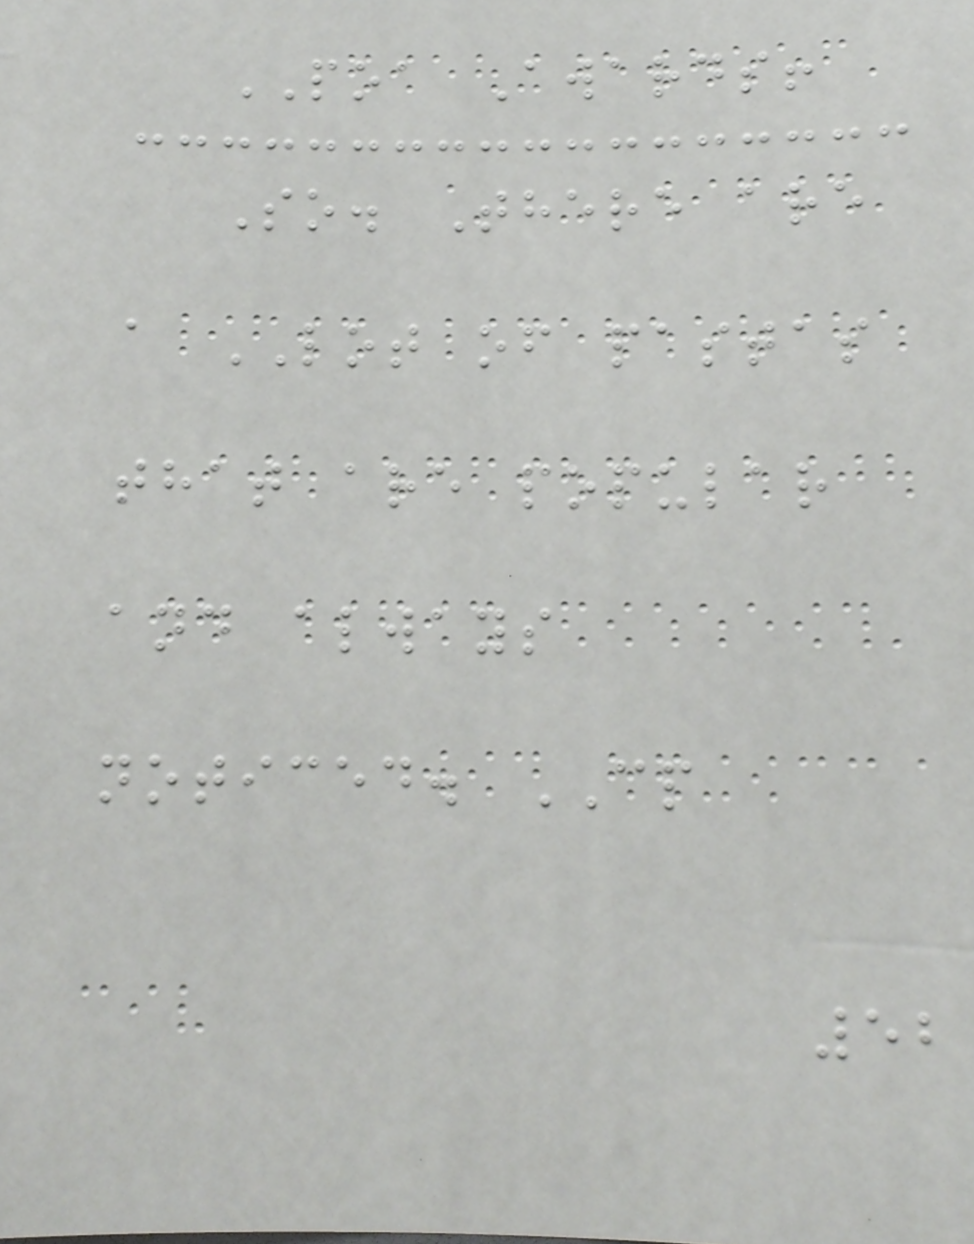POA Awards!
So. There are
a LOT of pastas
that are popular
and always
noticed. CP
52
